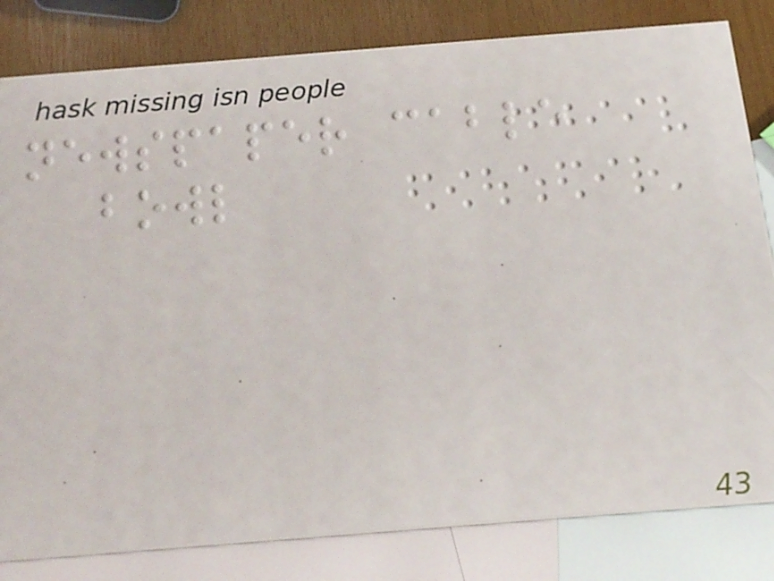newspaper cable
bowl
